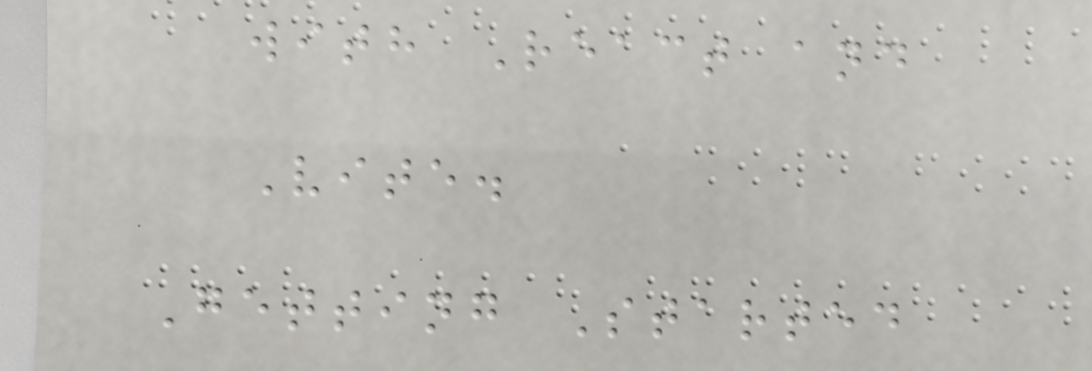with React and
Vite.
Getting Started
